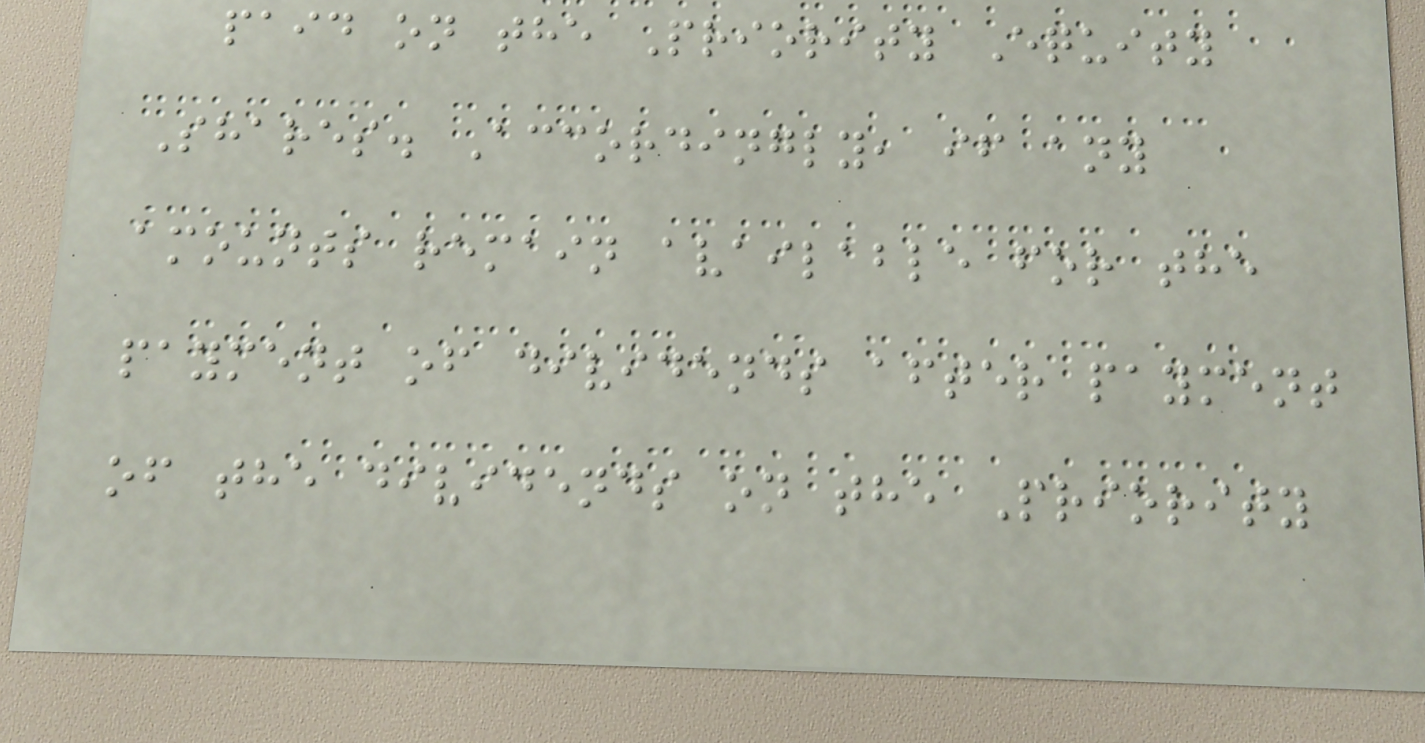paid on the Priority Equity
Shares. Accordingly, if any
amounts remain available for the
payment of dividends after payment
of the dividends on the Priority
